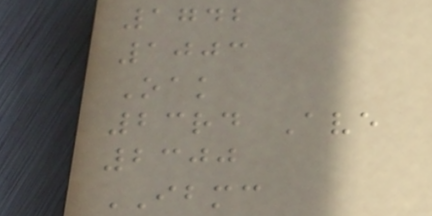1742
1003
Oak
23rd Ave
2300
IBMC
